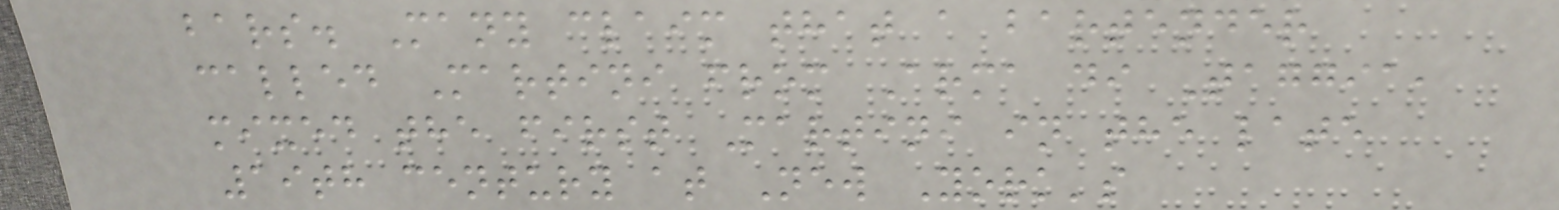bars. Many claim that a bartender
called Martini from Arma di Taggia,
mixed the first Martini in the late
19th century at New York's
